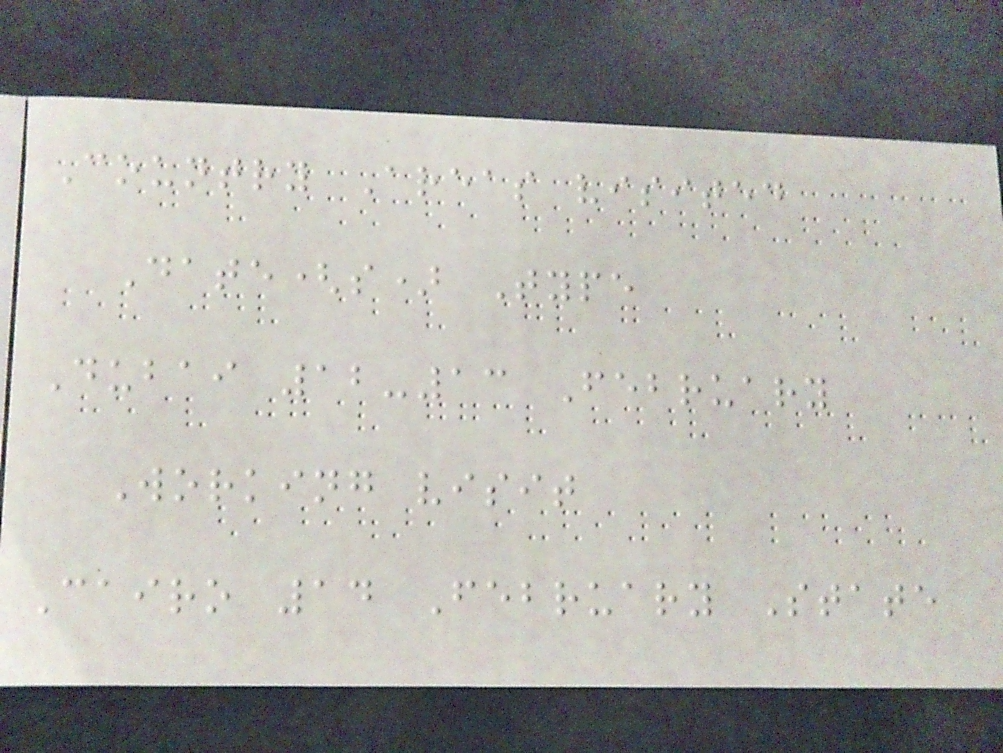Country Areas visited
Date(s) Type
Dubai 12-13 February
Working visit
Cairo 14 February State
